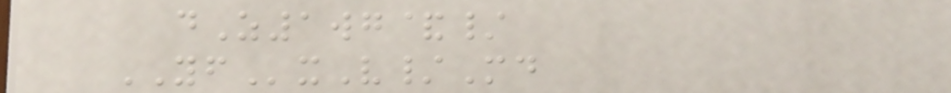dZ1wg&/
YFxV/Md
